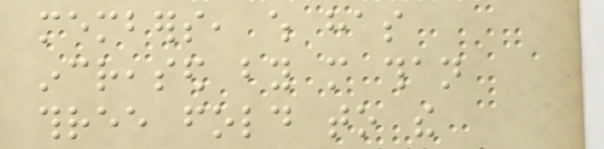members, which has
increased by more than
three fold to the
